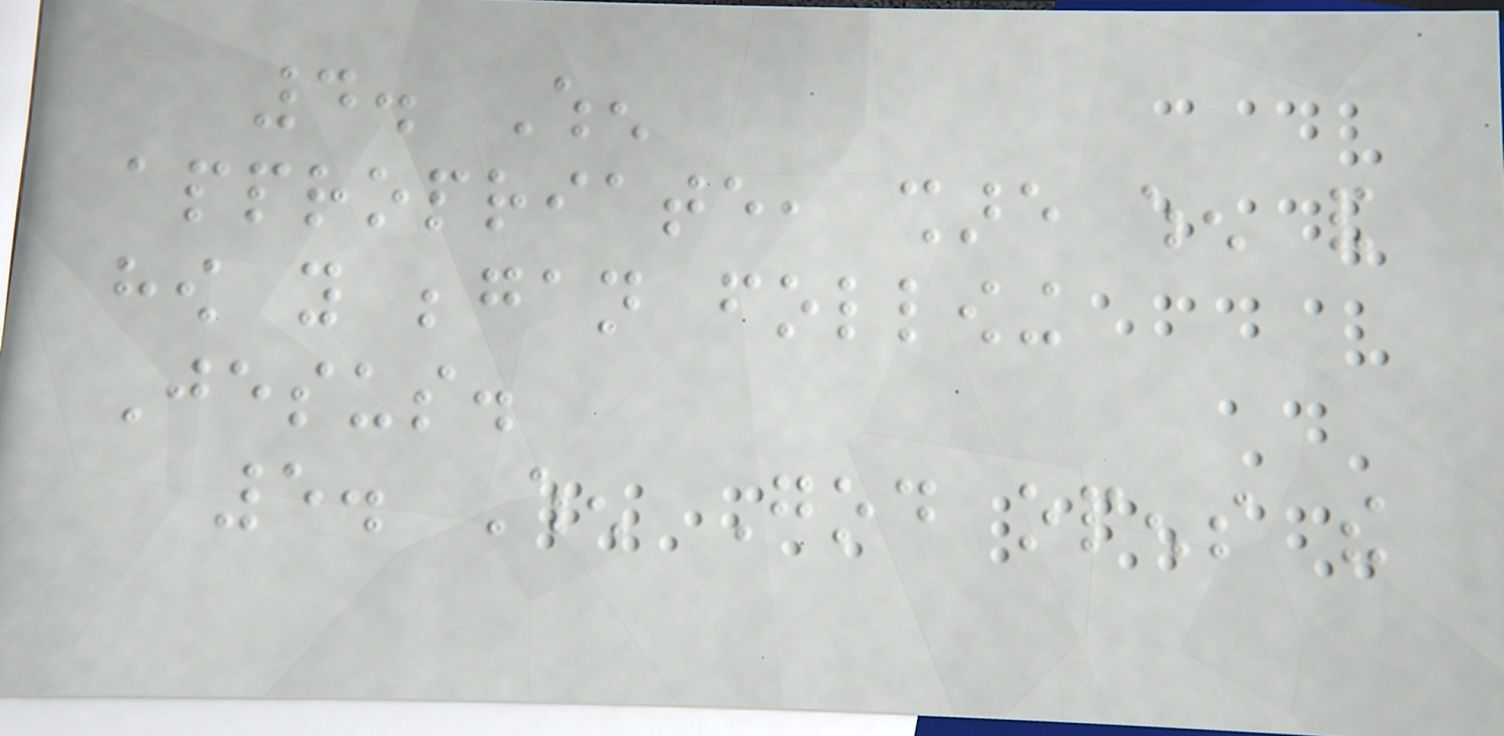4. When
appropriate, share when and
how you began following
Jesus.
5. When God opens the
